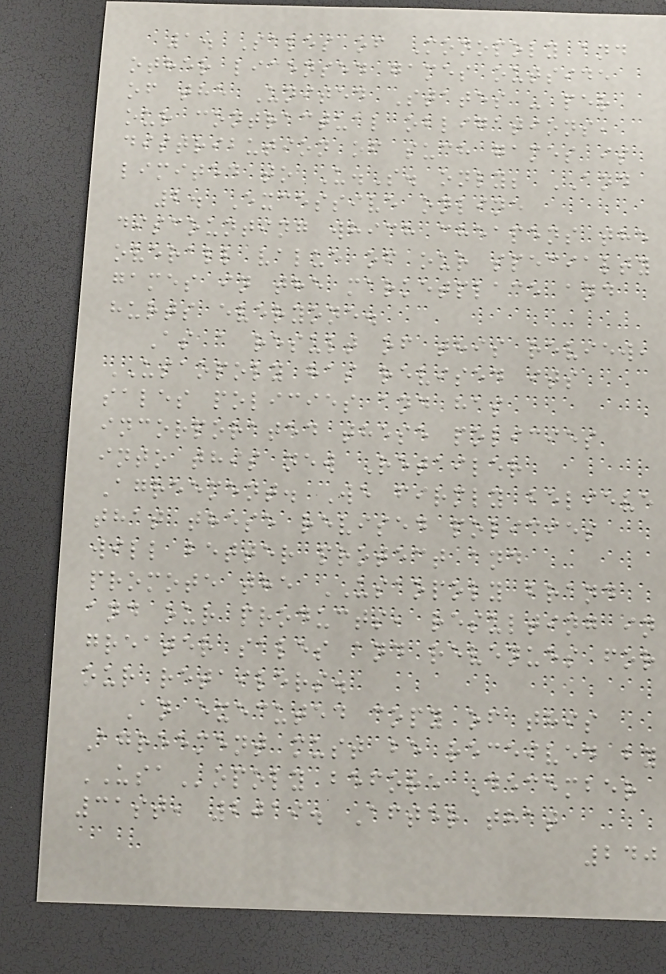1. Sales of Monopoly and
other licensed games outside
of the United States - per
our contractual obligations,
distribution of such games is
limited to U.S. only; AND
2. Excessive online
discounting which cheapens the
overall value of our specialty
games in the marketplace and
hurts everyone.
As a result of this review,
USAOPOLY has revised its
sales policies and has
incorporated these policies
into this new Retailer
Agreement. We firmly believe
that these revised policies
will better protect and
promote the USAOPOLY brand
and our products, resulting in
greater sales and revenues for
our retailers.
An executed copy of this
Agreement must be received by
USAopoly before December
31st, 2019. After that
240
